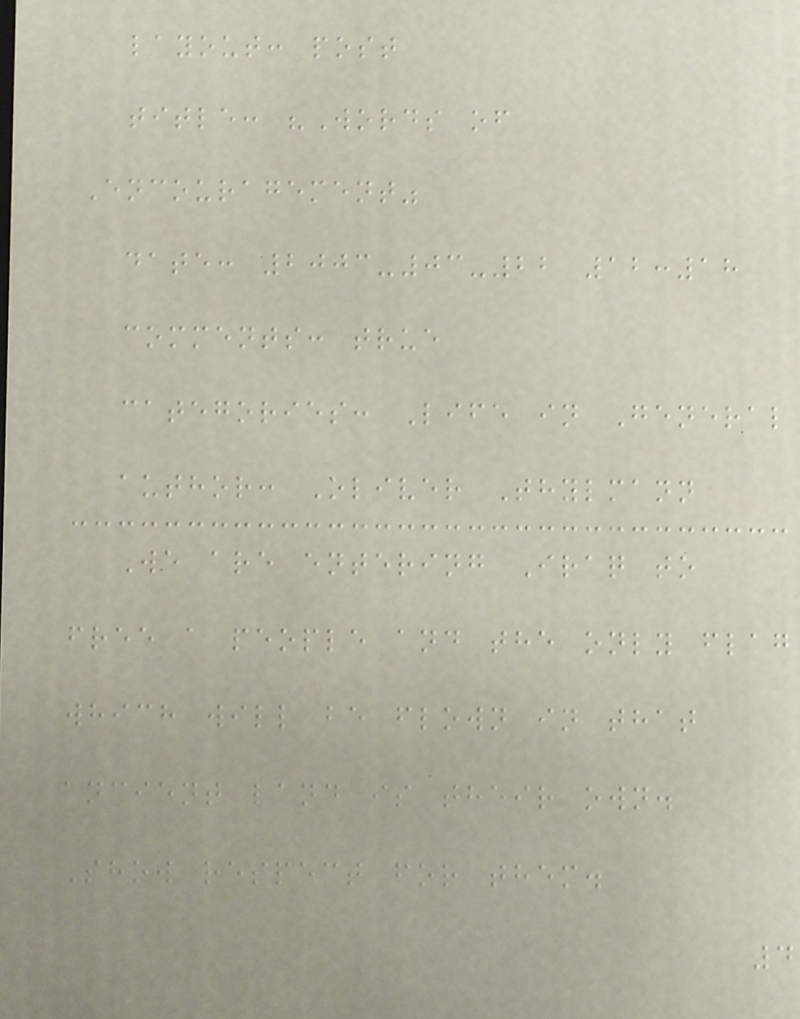layout: post
title: "Words of
Encouragement"
date: 2003-03-22 12:18
comments: true
categories: Life in General
author: Oliver Thylmann
We are entering Iraq to
free a people and the only flag
which will be flown in that
ancient land is their own.
Show respect for them.
4
